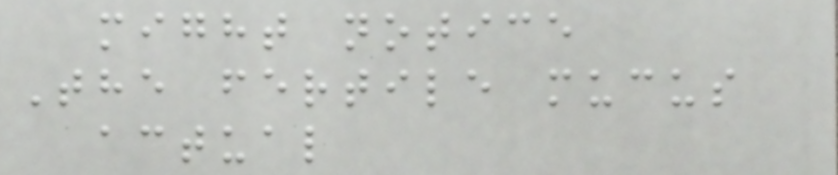might notice
The fertile mucus
actual
